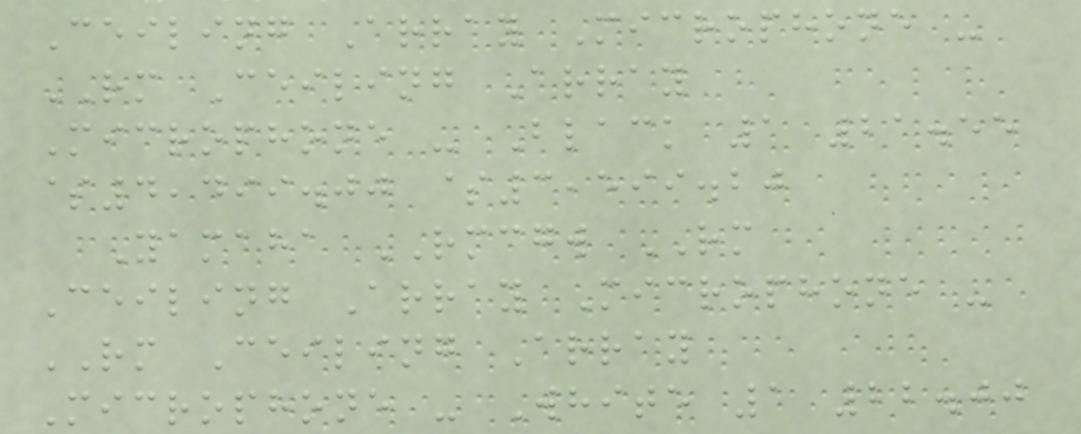Ceiling Array Microphone -
RM Ceiling Array
Microphone - Black 1 21.55
$4,499.00 $3,599.20
Yamaha RMCGW RM
Ceiling Array Microphone -
RM Ceiling Array
Microphone - White 1 22.00
